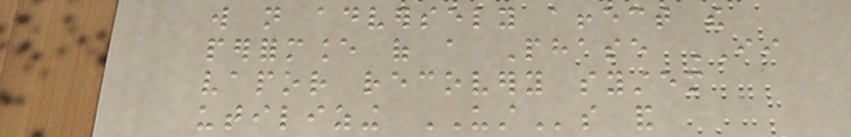will not adversely affect the
performance of a Phase II
vapor recovery system
utilizing USTs and
